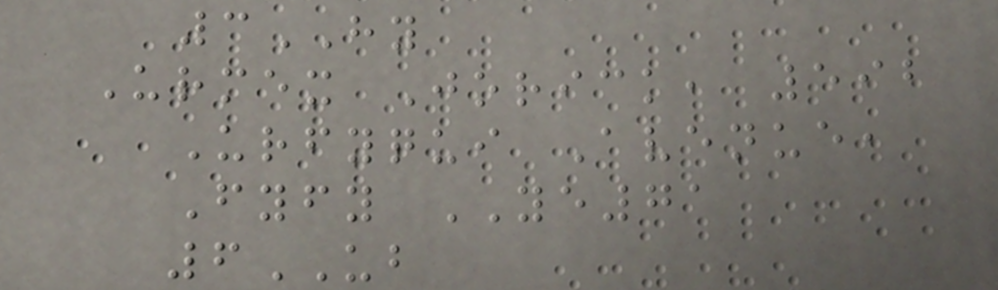3HY
Urmex Jorick, 592
Urfyqui Avenue,
Fyfy YE71
6UB
